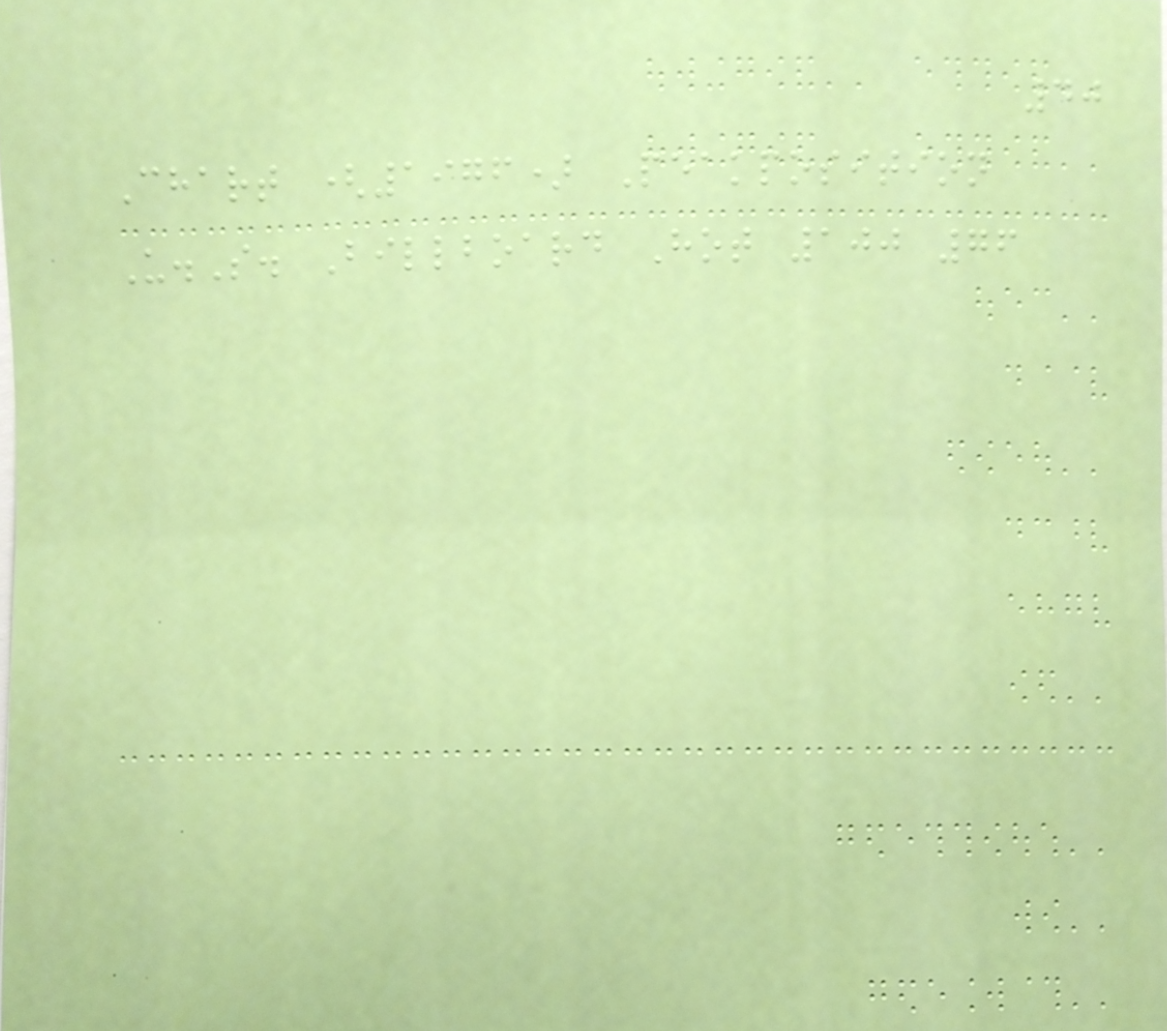40
Chart (1976) Peakposition
U.S. Billboard Hot 100 76
